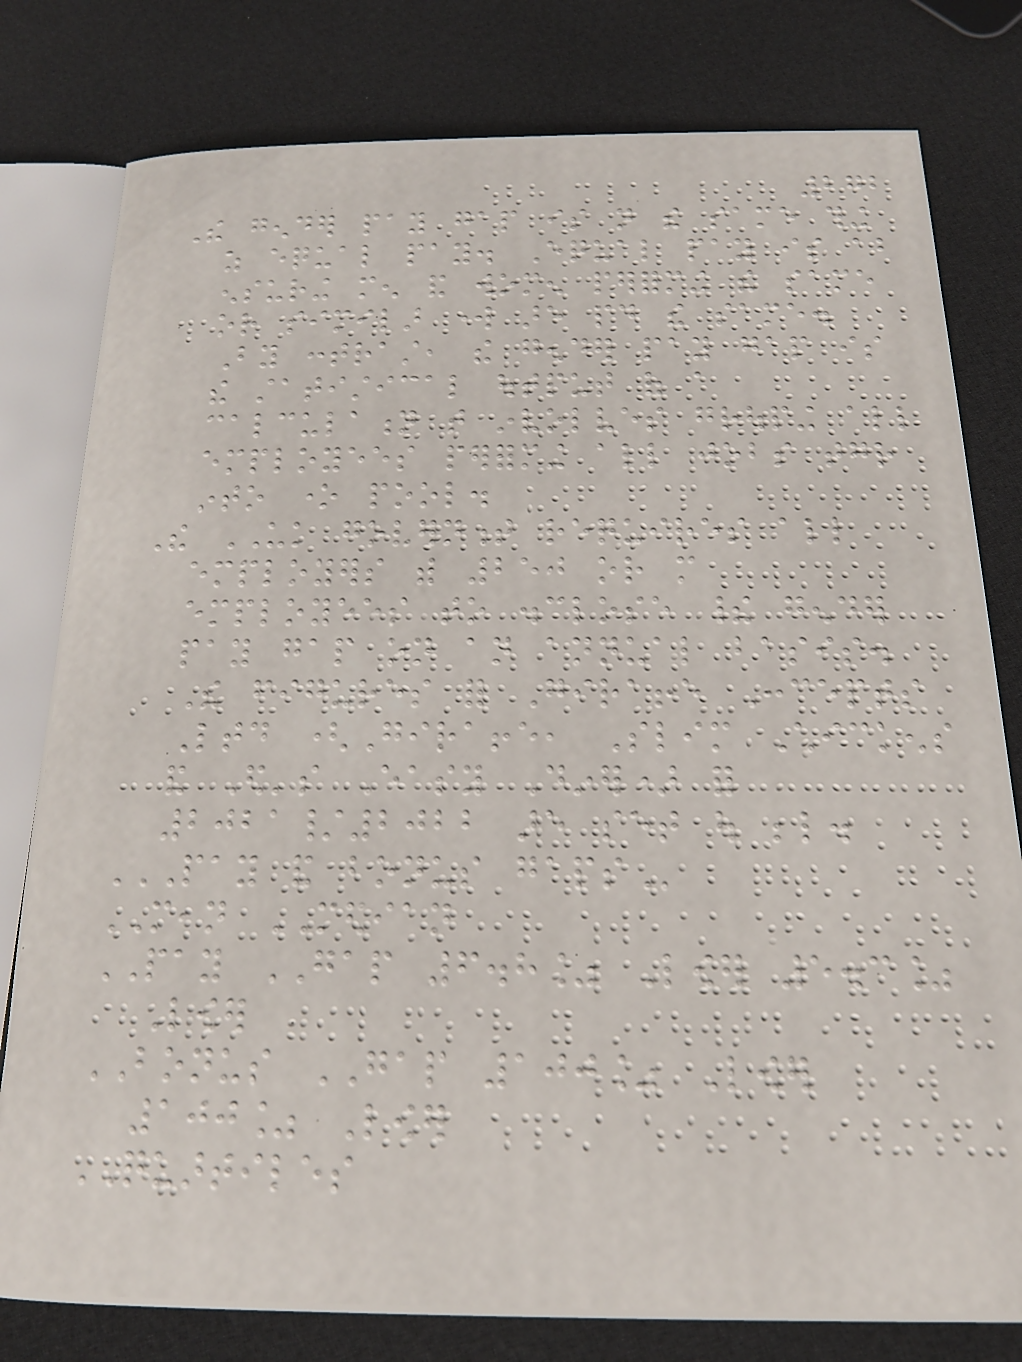272
The gender pay gap is not the same thing
as equal pay. Equal pay is about
ensuring men and women performing the same
or similar work are paid the same.
By contrast, the gender pay gap is
the statistical output of a
calculation that involves grouping all
employees performing all jobs together
into one pool.
The UK government requires all
employers with 250 or more
employees to disclose their gender
pay gap on an annual basis.
The figures for Giraffe Concepts
Ltd (Giraffe, Slim Chickens
and Ed's Easy Diner) for
2021/2022 are set out below.
PAY AND BONUS GAPS
MEAN MEDIAN
PAY GAP 6.8% Lower 5.3%
Lower
BONUS GAP 100% Lower
100% Lower
QUARTILES
